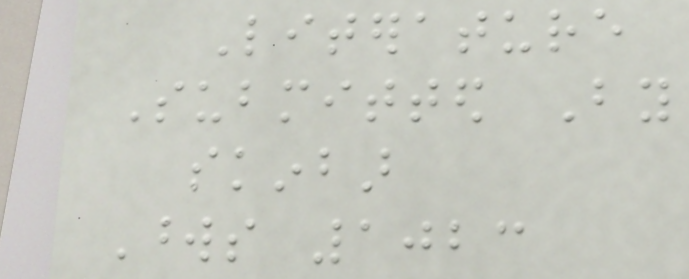Literature
Submitted By
skinbar
Words 1023
